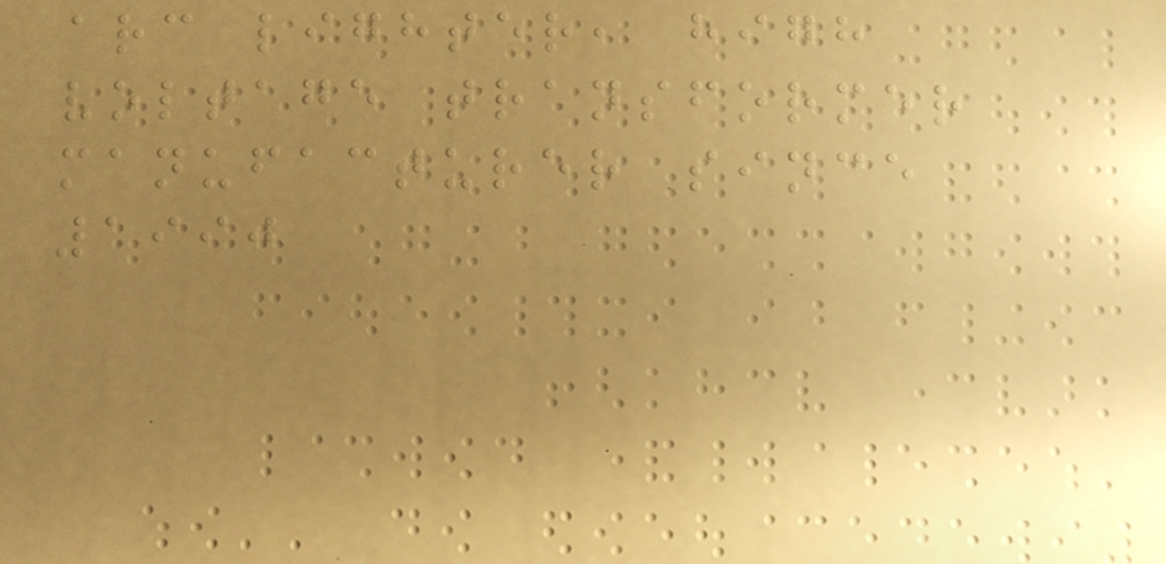arc lighter, high
voltage transformer
manufacturer since
1990
